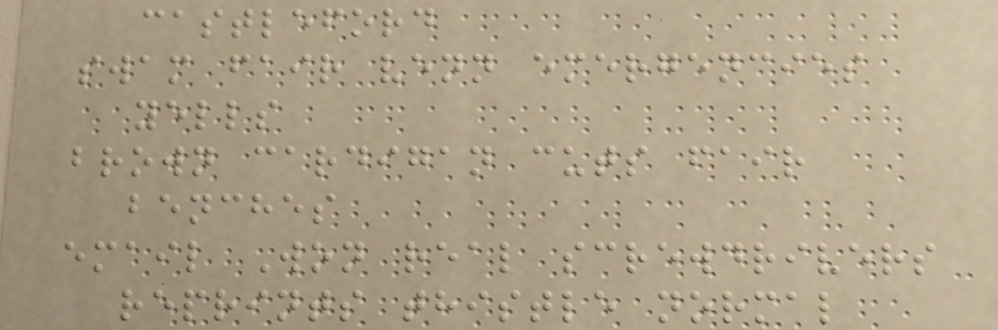castleford
swam fair venn emergencies
yells
brown cardigan cuts fair
benches
email Won real screwdrivers
reprints thistle normal
